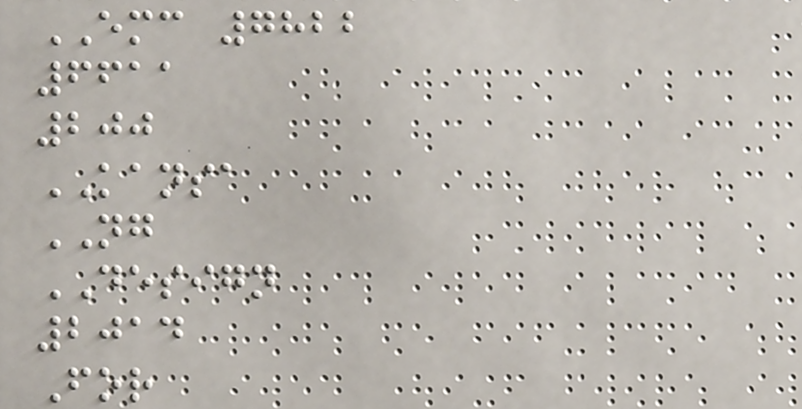EMC 7822
6611
200
KANSA
NG
DESIGN
2014
For
